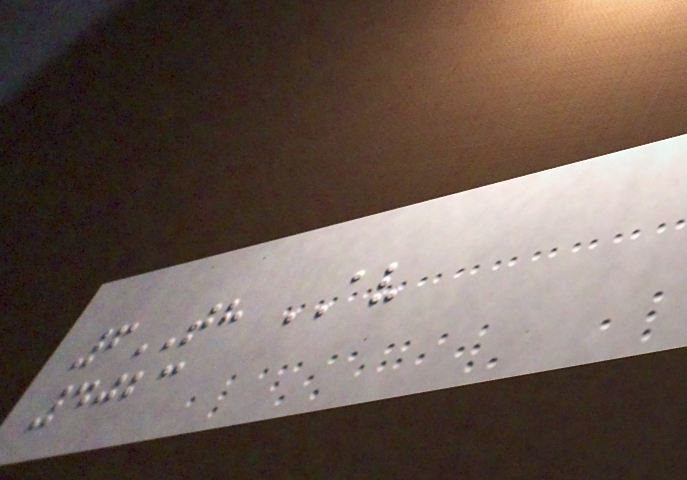6TH AV
4023
